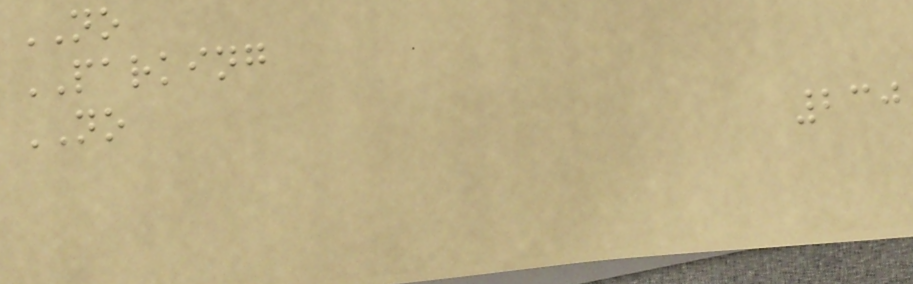NO
PARKING
NO
230
